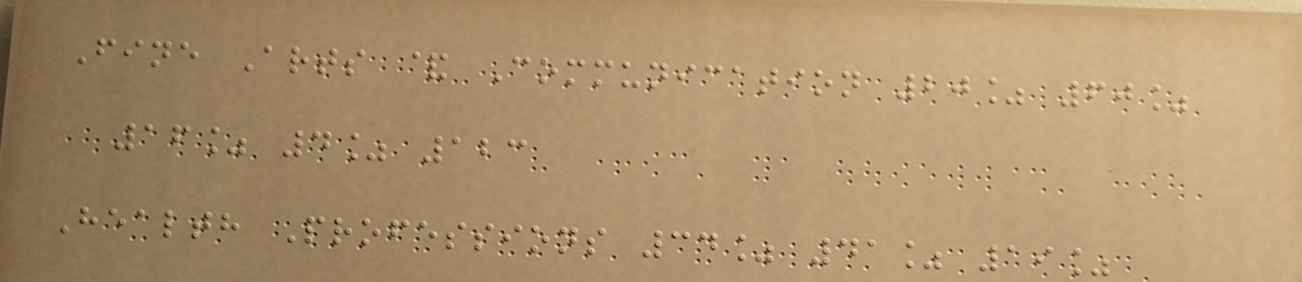Fine Arts & Communication 20% 60%
16% 4% 123
Health Professions 34% 41% 19%
